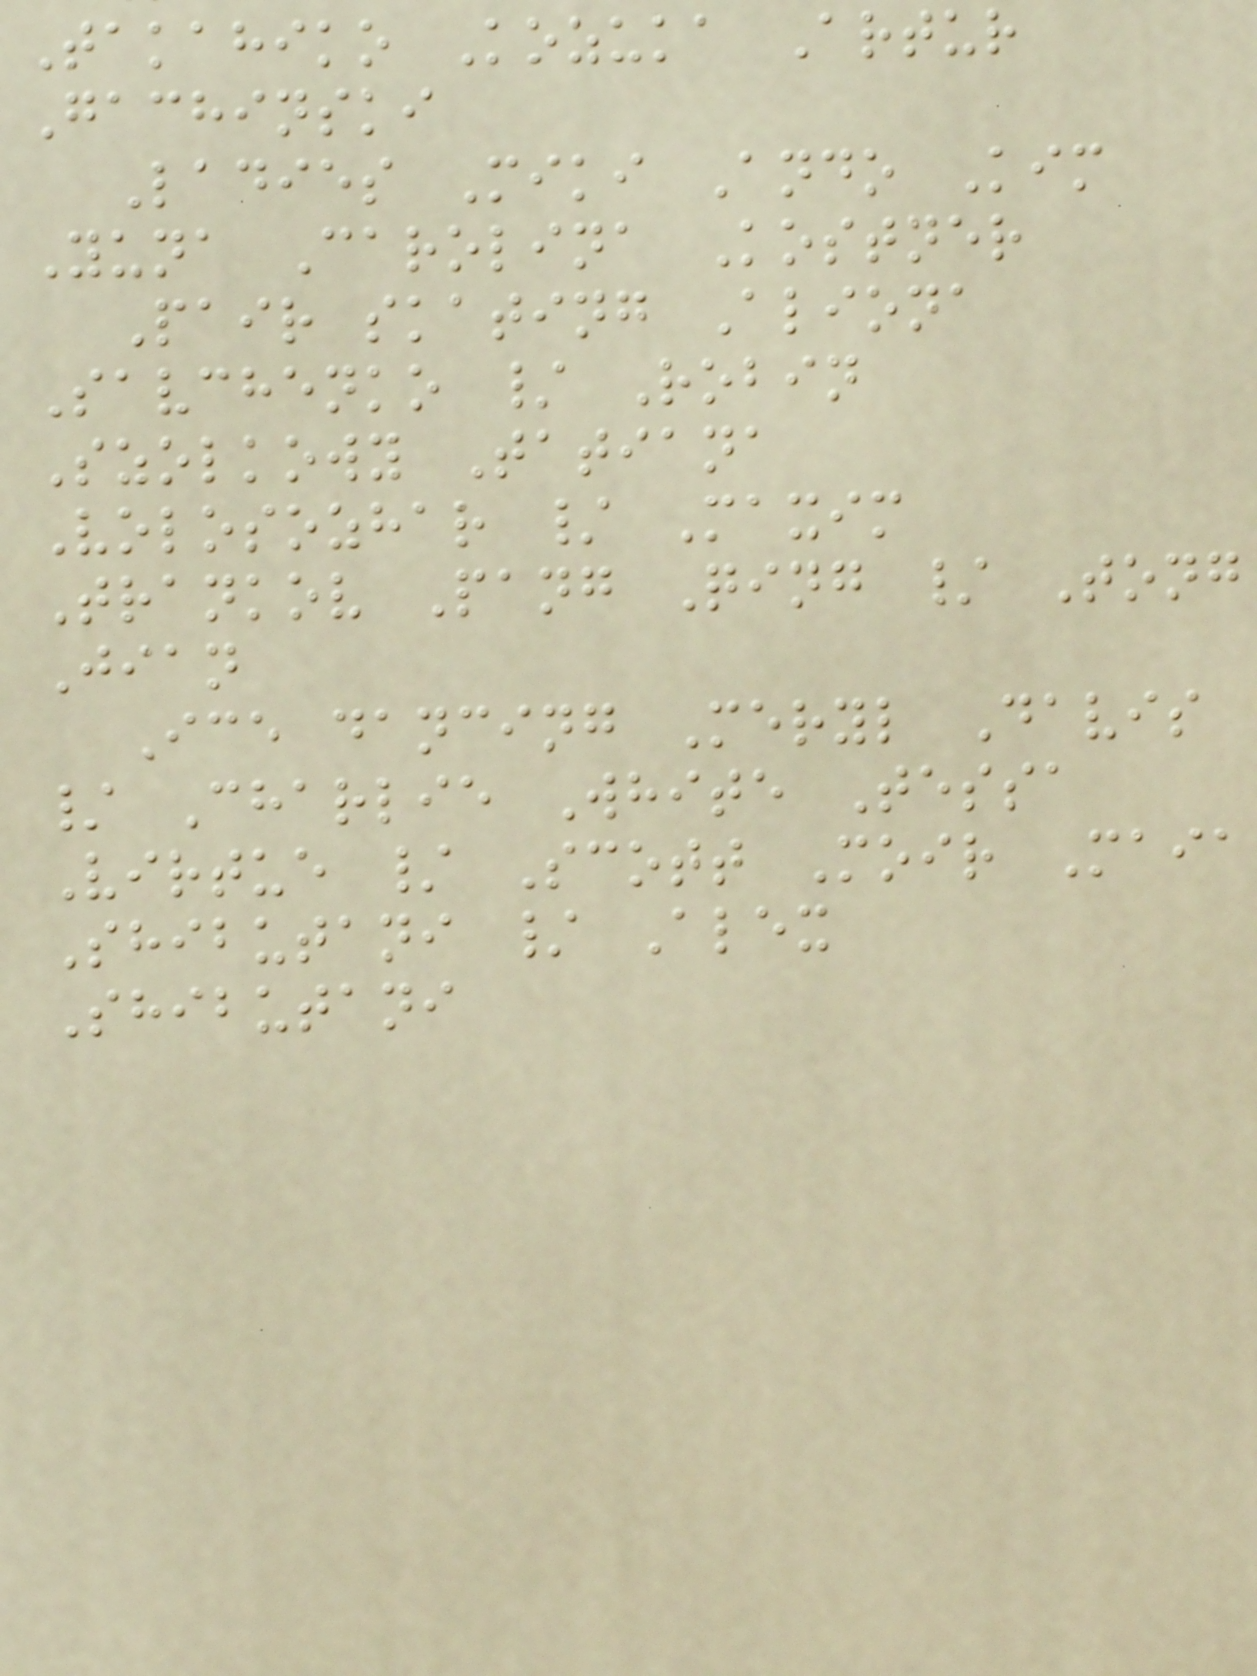Takahiko Kozuka Artur
Gachinski
Ladies Miki Ando Kim
Yuna Carolina Kostner
Pair skating Aliona
Savchenko / Robin
Szolkowy Tatiana
Volosozhar / Maxim
Trankov Pang Qing / Tong
Jian
Ice dancing Meryl Davis
/ Charlie White Tessa
Virtue / Scott Moir Maia
Shibutani / Alex
Shibutani
